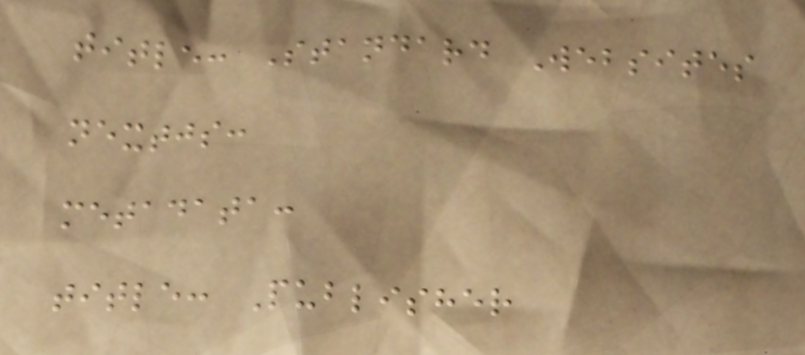title: Standard Websites
nextjs:
metadata:
title: Publisher
